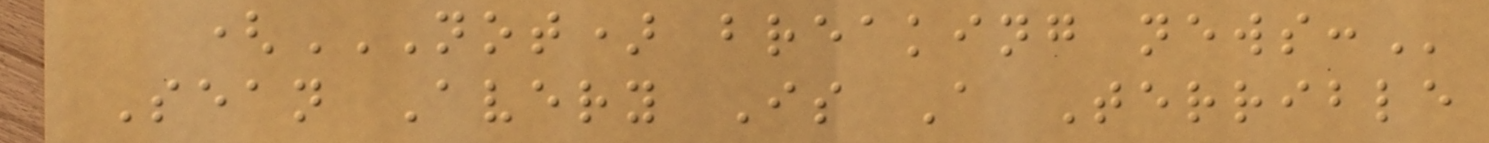(NOT) BREAKING NEWS:
Sean Avery Is A Terrible
